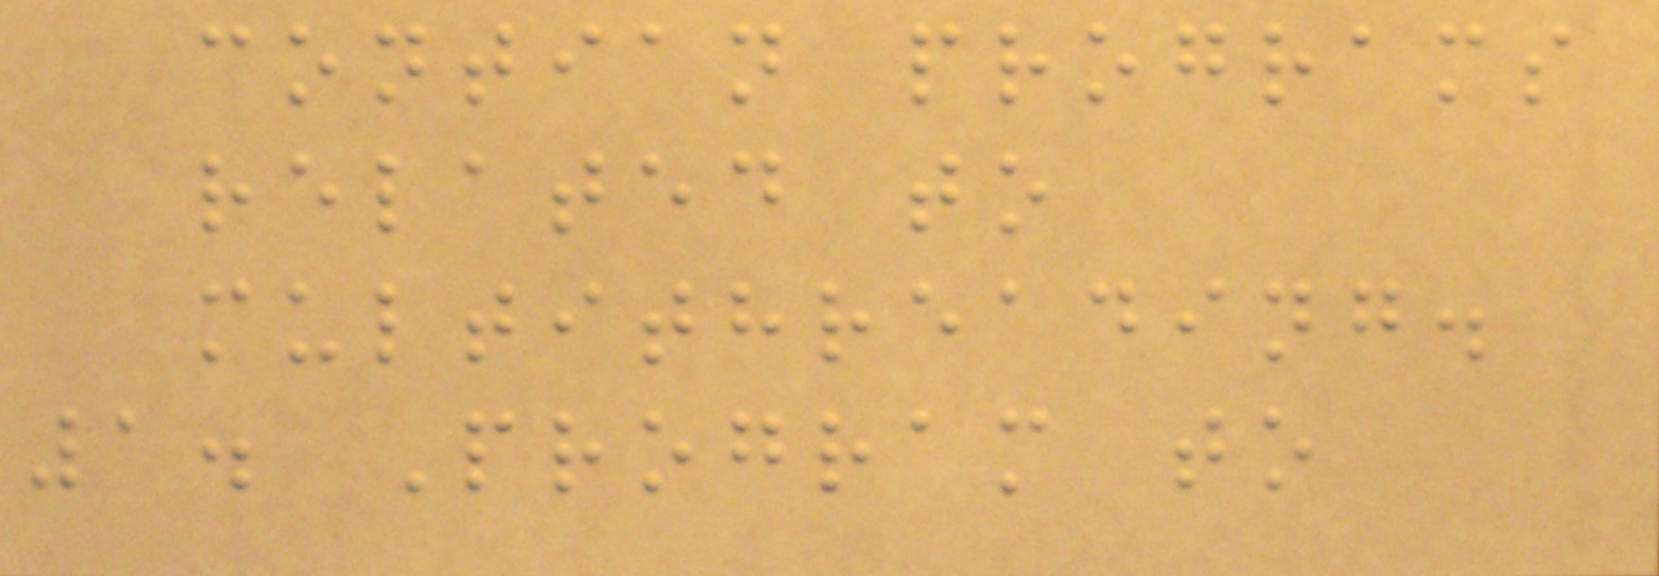contian programs
related to
multithreading.
1. Program to
